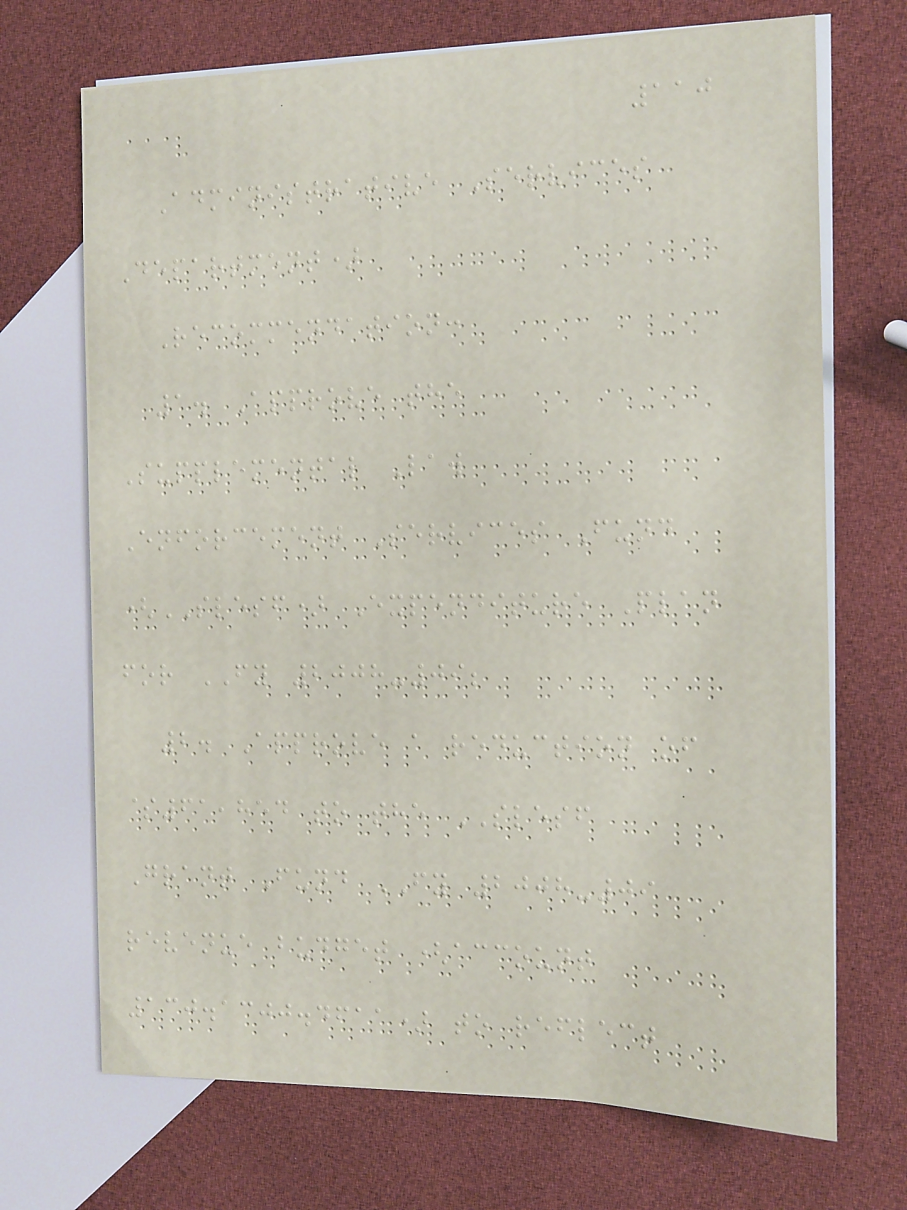110
Administrative Services
Department)
Recommendation:
1. Approve the
Supplemental Law
Enforcement Services Fund
(SLESF) Expenditure Plan
for FY 2008-09;
2. Approve a reduction of
$61,854 to the SLESF
Grant Fund FY 2008-09
revenue budget (account
130.1300.4611) to reflect
